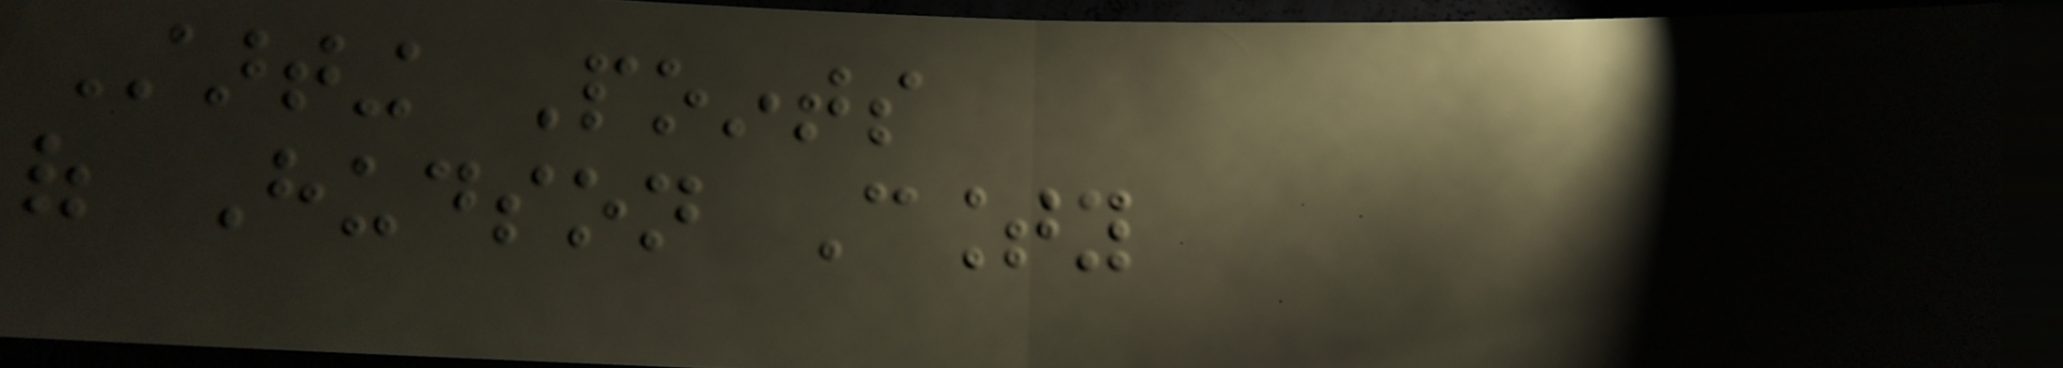Starting Points
of Hudson County
